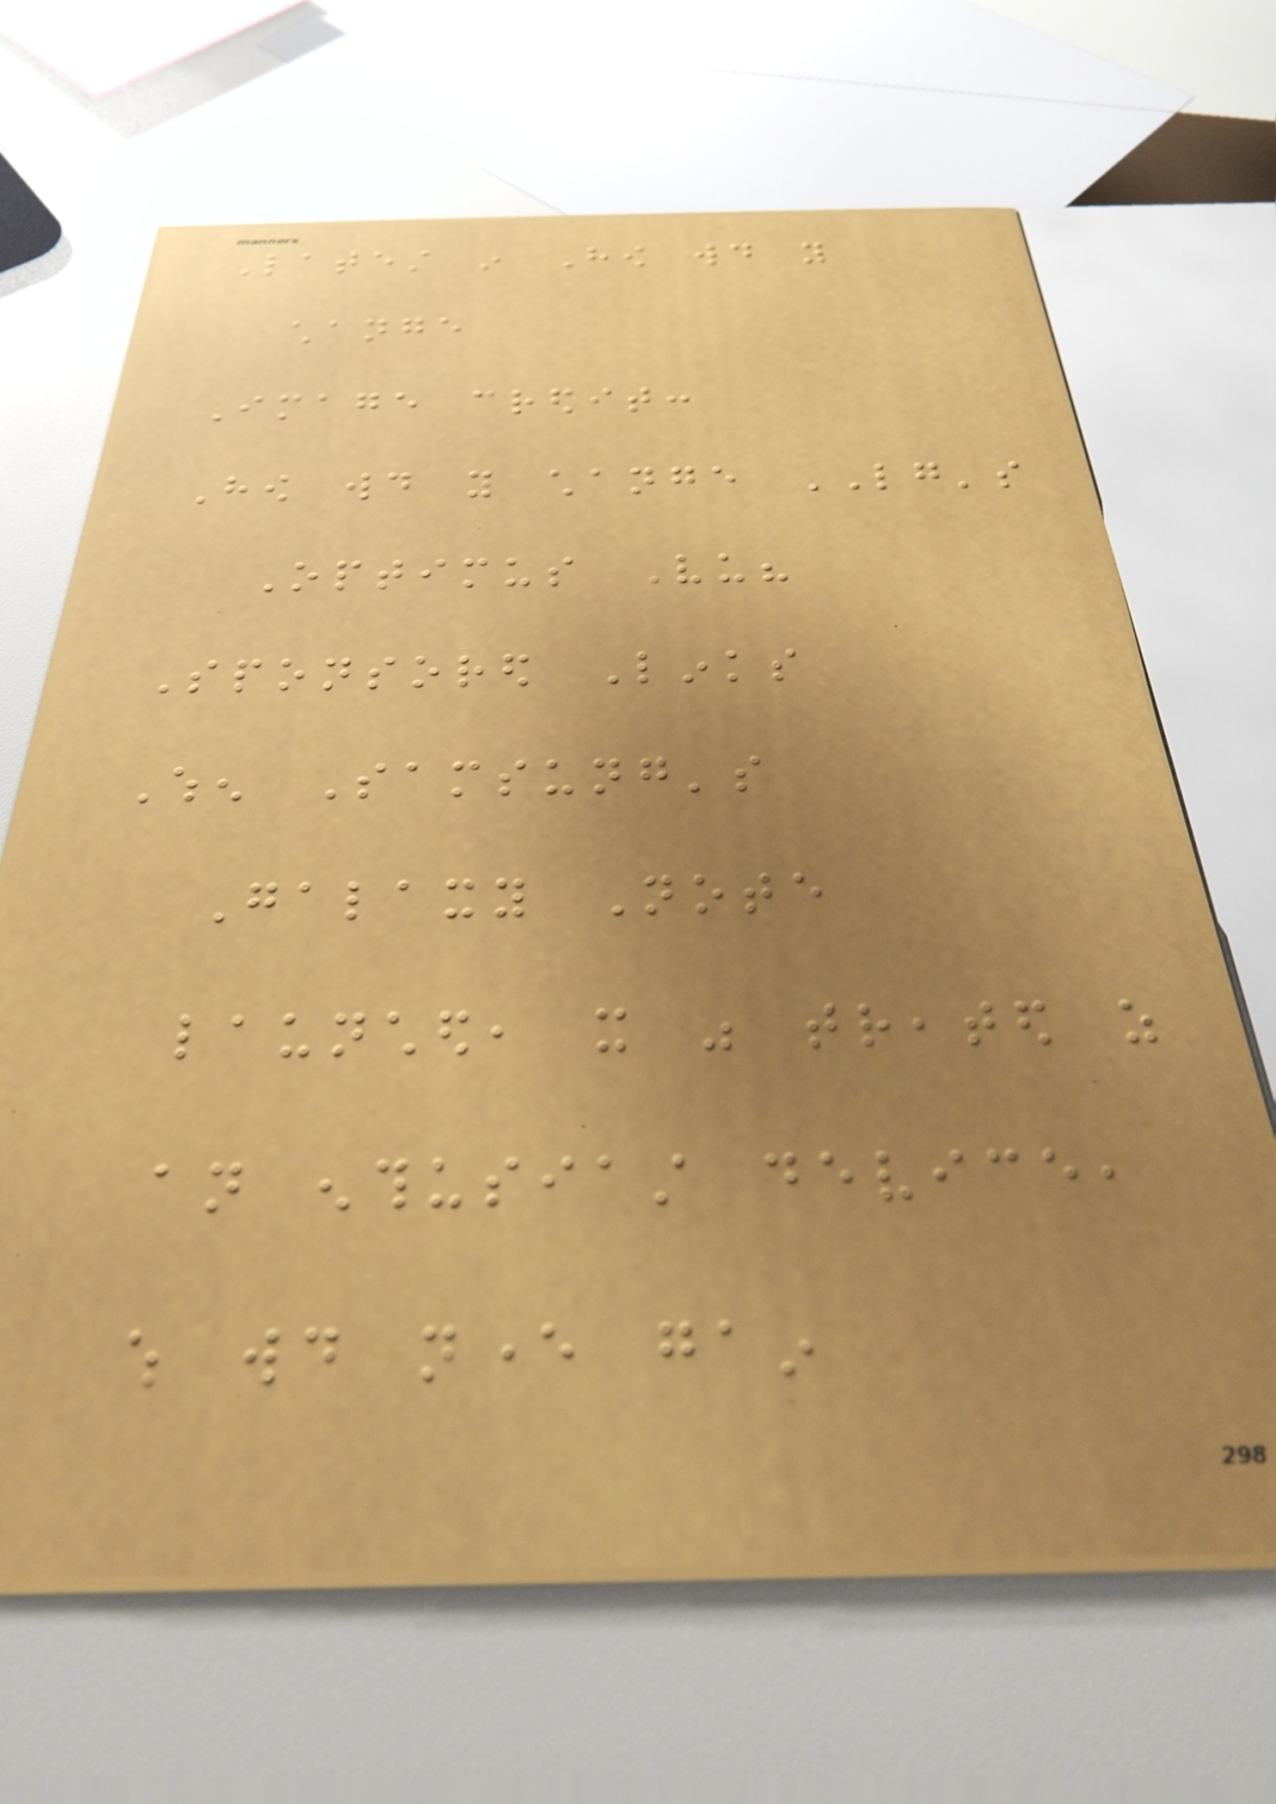Latest in How would you
change
Image credit:
How would you change LG's
Optimus Vu?
Sponsored Links
When Samsung's
Galaxy Note
launched, it was treated as
an enthusiast device,
which would never gain
